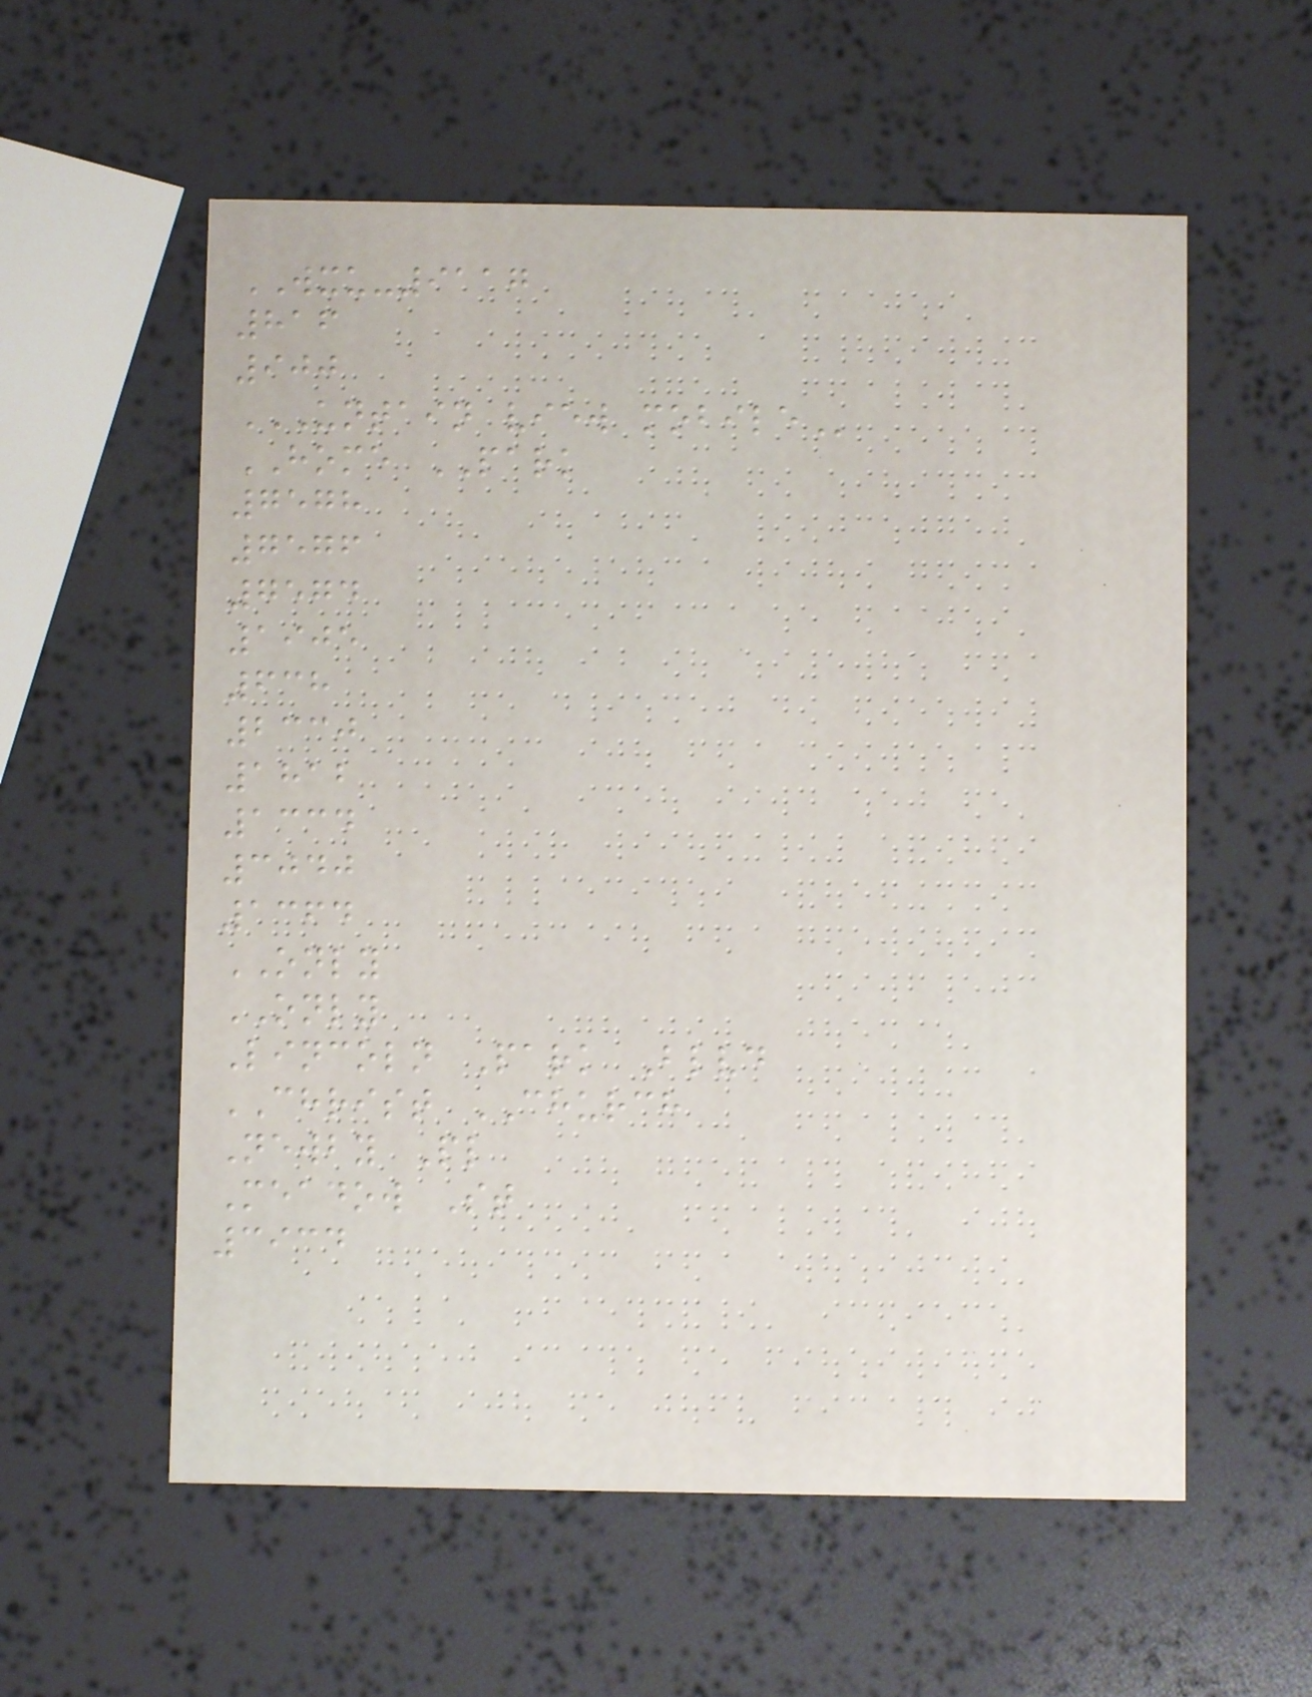WXU-9117
816
900
UNTAIN VIEW MOBILE
HOME PARK
7578
7576
7574
1905
638
2330
1812
1334
3040
1364
ONLY
ONLY
Lincoln Park Blvd
CHRIST CHURCH
Newby Pl
Meadow St
3934
